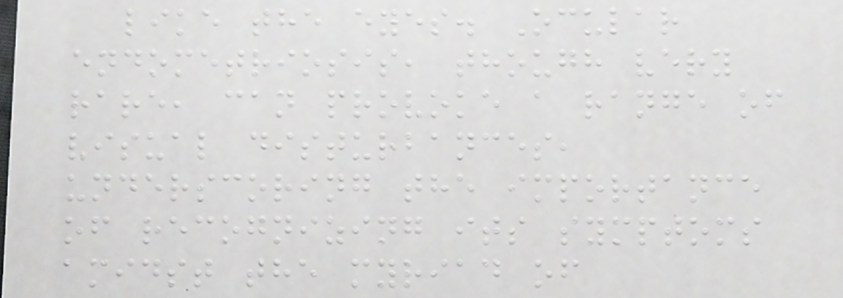like the eyes. Ocular
endometriosis, though very
rare, can provoke a range of
visual disturbances,
underscoring the importance
of recognizing its symptoms
amidst the myriad of
